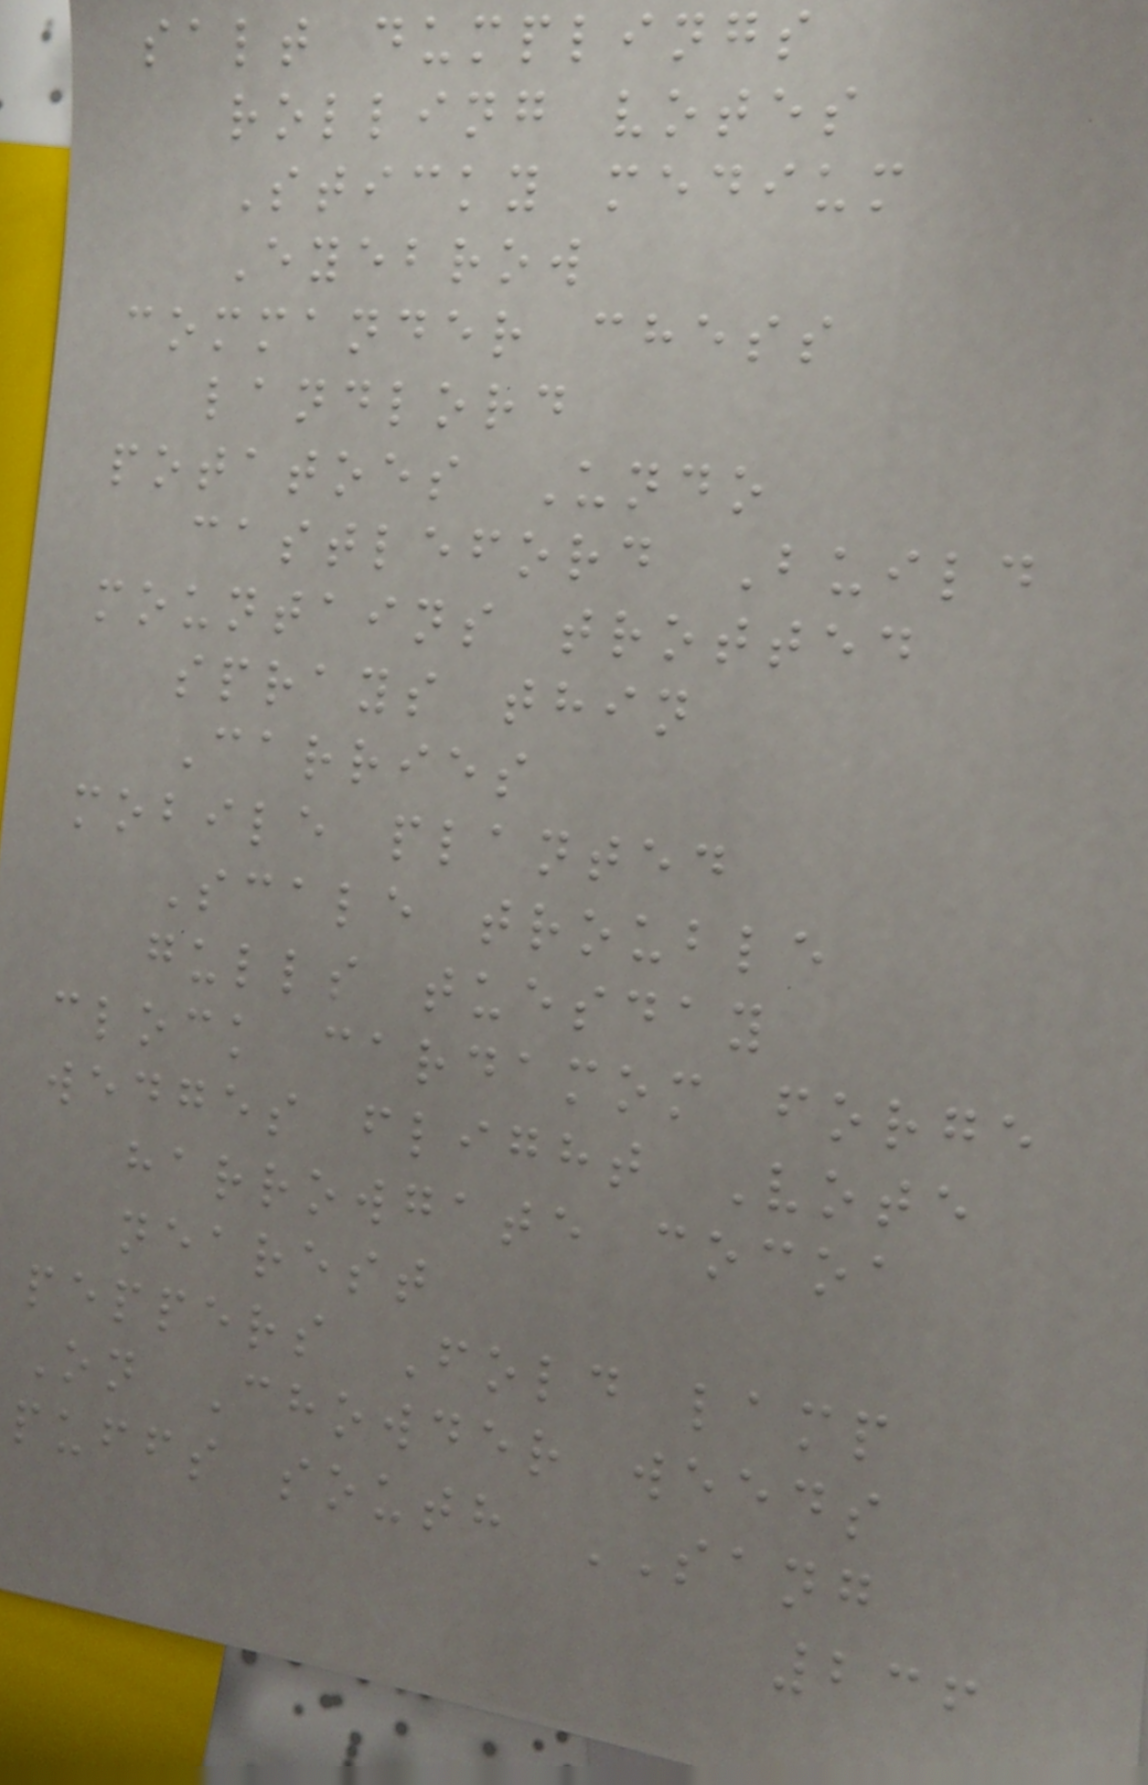salt dumplings
rolling votes
Sticky medium
Eyebrow
commander chess
landlord
potatoes Undo
castleford Build
mountains trotted
sprays thin
Carries
mobile planted
Scale trouble
gulls tuesday
clock cardamom forge
wedges flight Vote
harrowgate cocoa
nearest
peppers Fold lamp
On Chowder weeds
puffs south SANG
236
